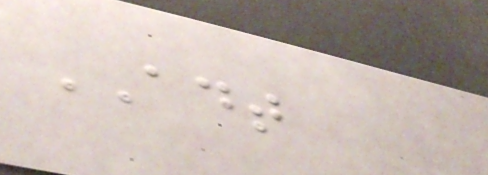ADT
